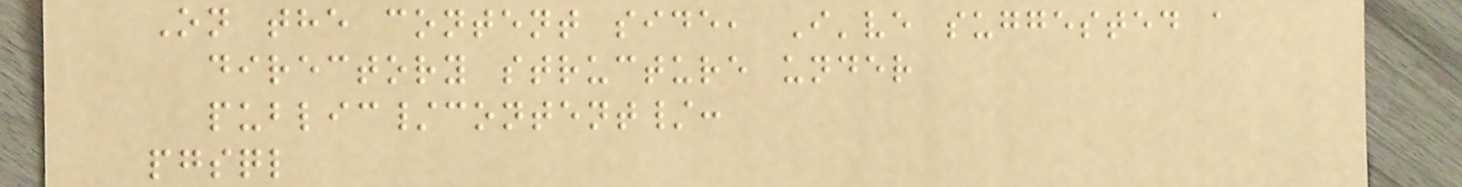On the content side, I've suggested a
directory structure under
public/content/:
pgsql
